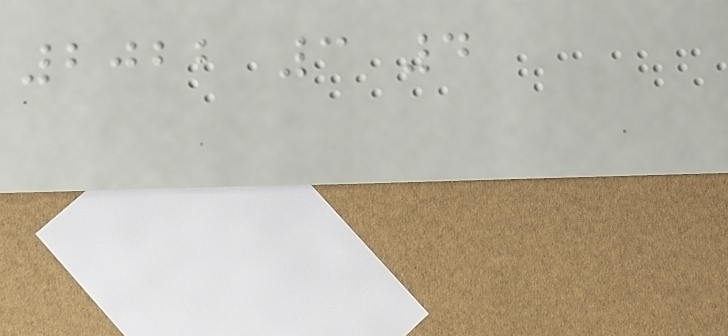2022 3 4
